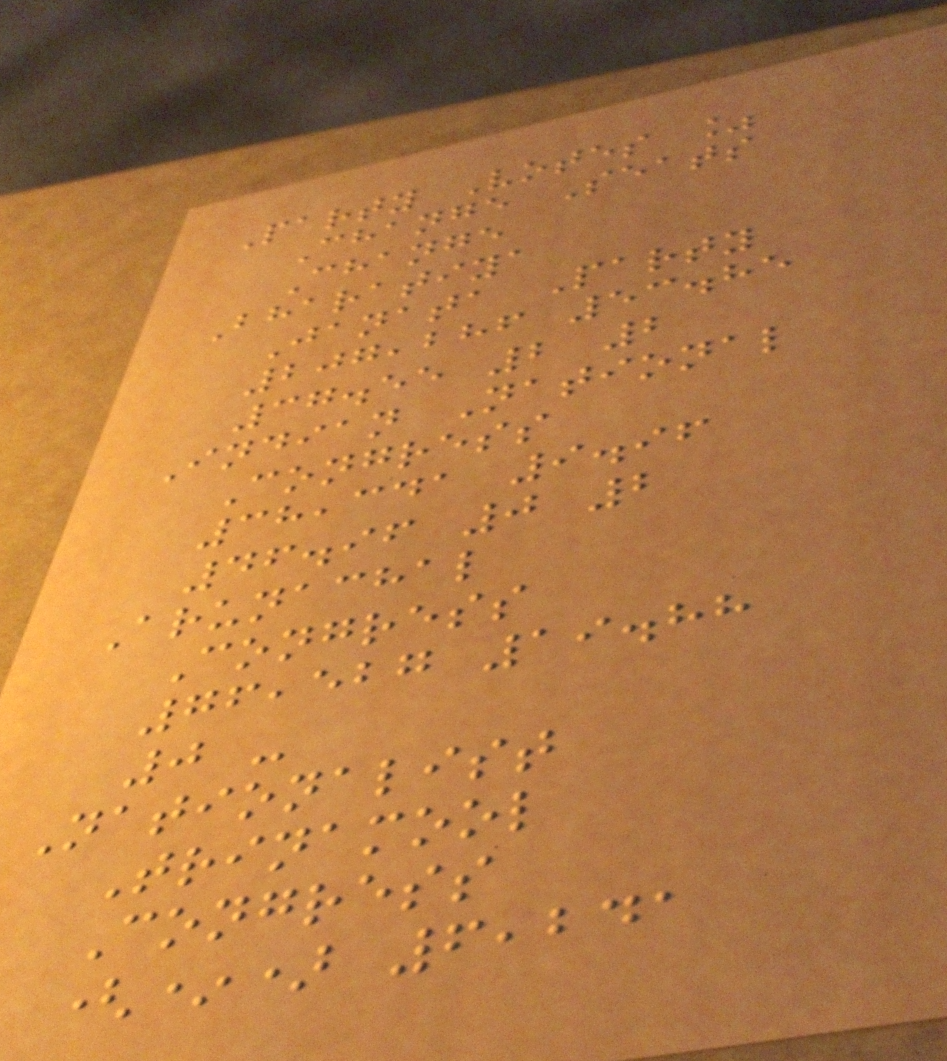Party Votes %
Change Seats
Change
Bharatiya
Janata Party
207,286 53.85
37.55 2 2
Indian National
Congress
38,341 9.96
46.96 0 2
Arunachal
Congress
76,527 19.88
0 -
Nationalist
Trinamool
Congress
(*) 6,241
